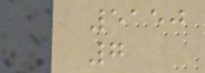5150
7
